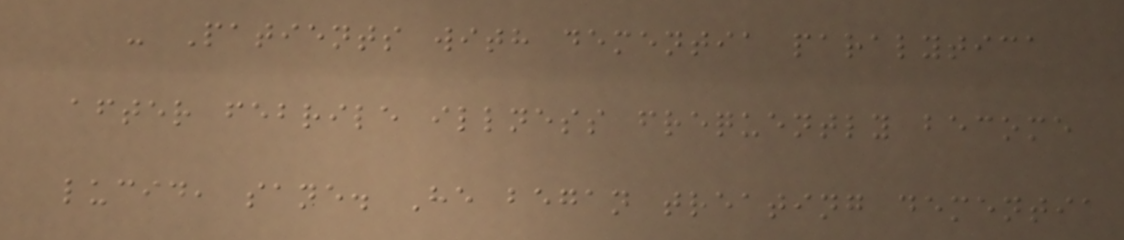- Patients with dementia paralytica
after febrile illness frequently become
lucid, sane. He began treating dementia
